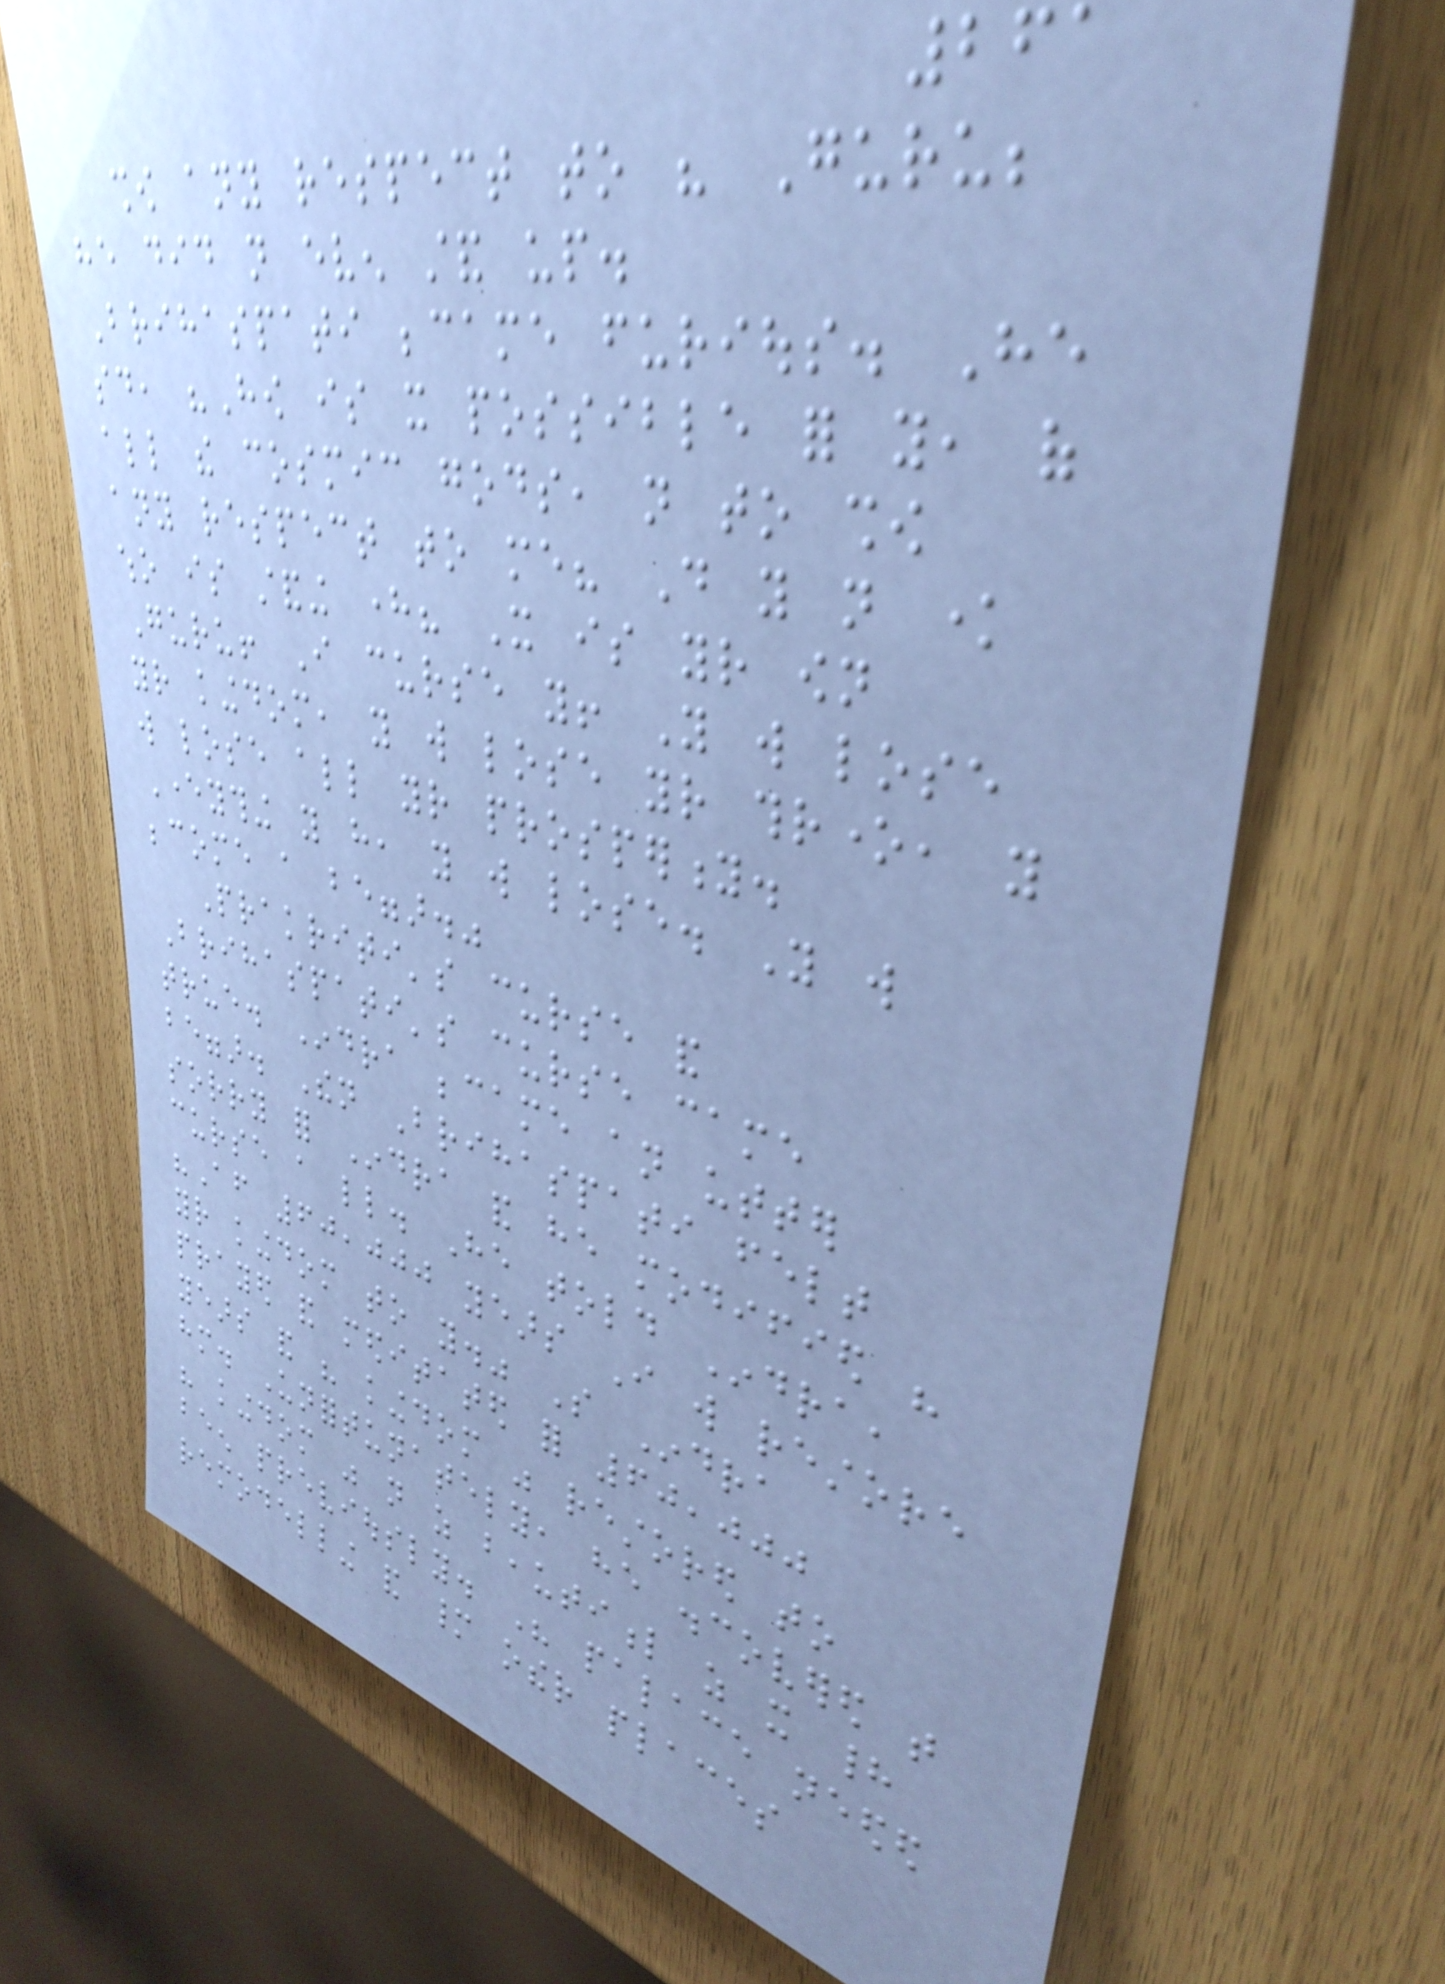261
show any respect to his Guru;
he did not even stand up.
Brihaspati became furious. He
said, "How is it possible for you, of
all the cosmic gods, not to show
any respect to me? Do you not know
who is standing here? It is your own
Guru! I curse you! You will lose
your kingdom, you will lose your throne, you
will lose all your prosperity.
Everything you have, you will lose. You will
become a beggar."
Prakriti's curse and
Brihaspati's curse came
true. Indra became an utter
beggar. Then Brihaspati felt
sorry for Indra and he modified his
curse a little. He told Indra,
"After 60,000 years I will restore
your kingdom to you." So Indra
prayed and meditated for 60,000
years and his kingdom was restored to
him. Unfortunately, he discovered that
his kingdom was not as beautiful as it had
been previously. His palace needed
remodelling and many other places
